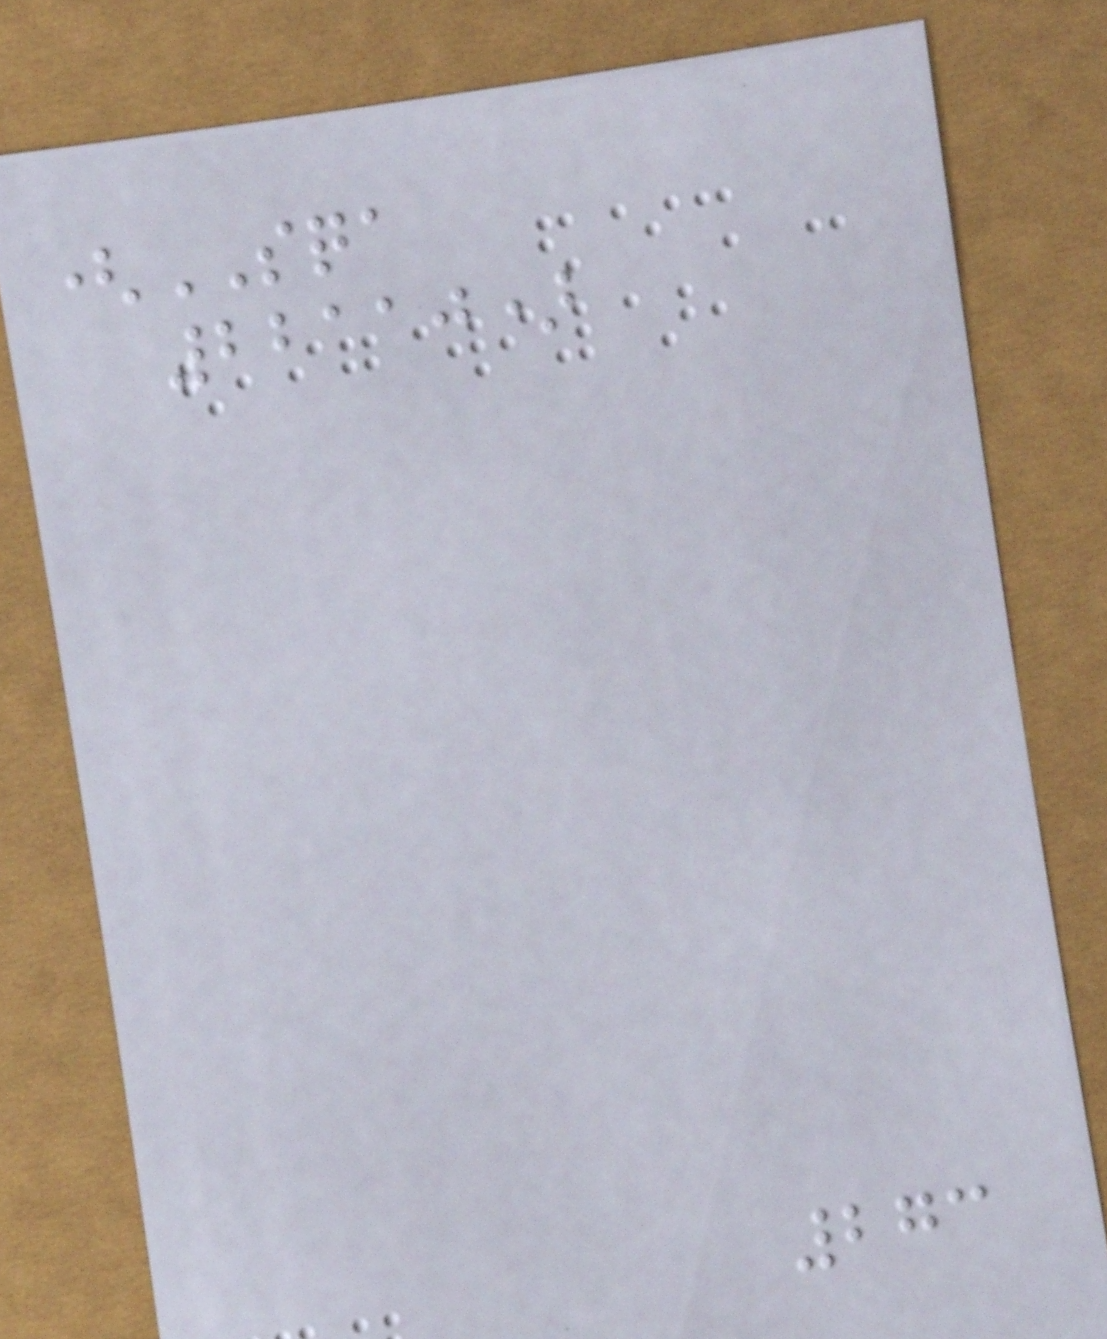(SQA
22110)
273
